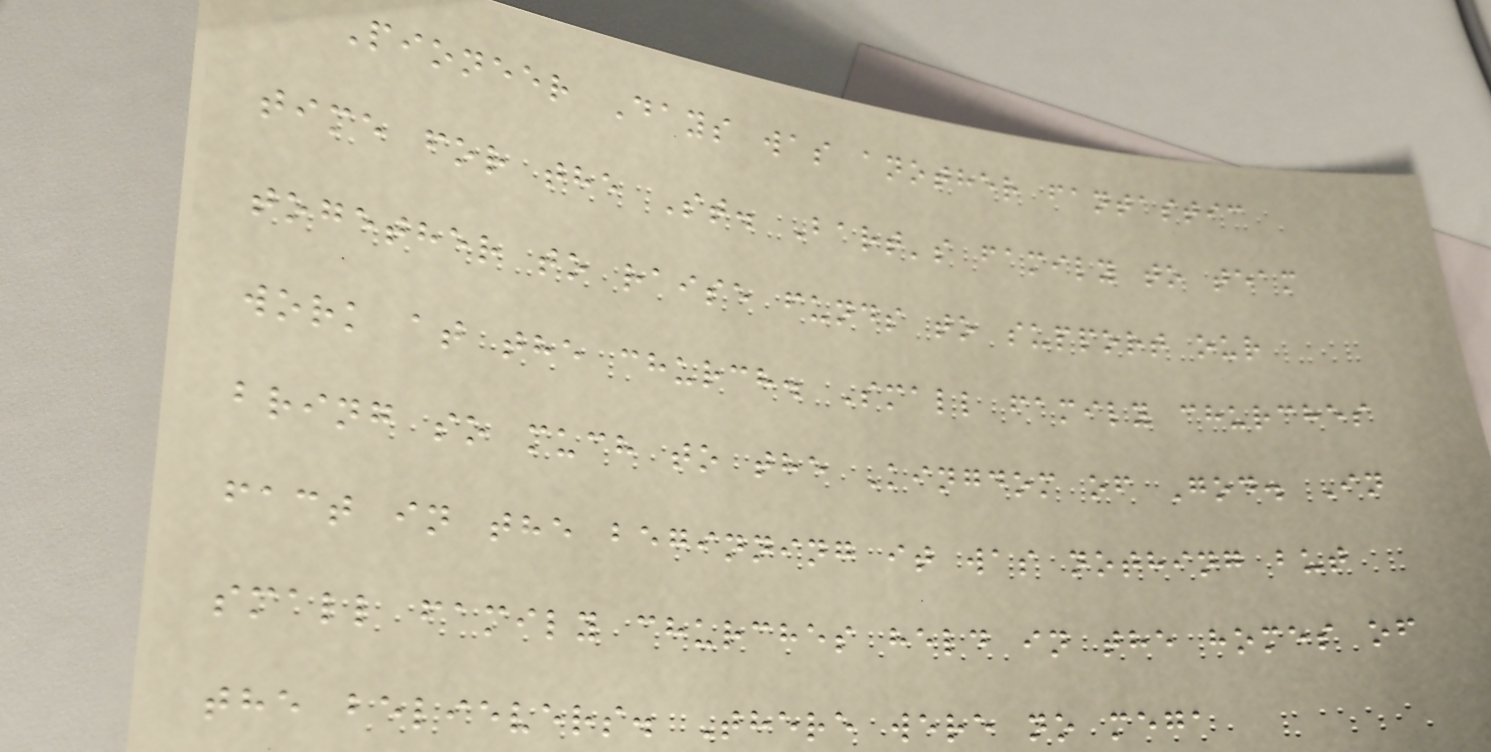Pioneer Days was another fantastic
time for the St. Bart's family to team
together to raise funds to support our
work at the church. Small family churches
bring so much to the Kingdom of God. In
fact in the beginning it was nothing but
small family churches held in the homes of
the believers. There were no mega
